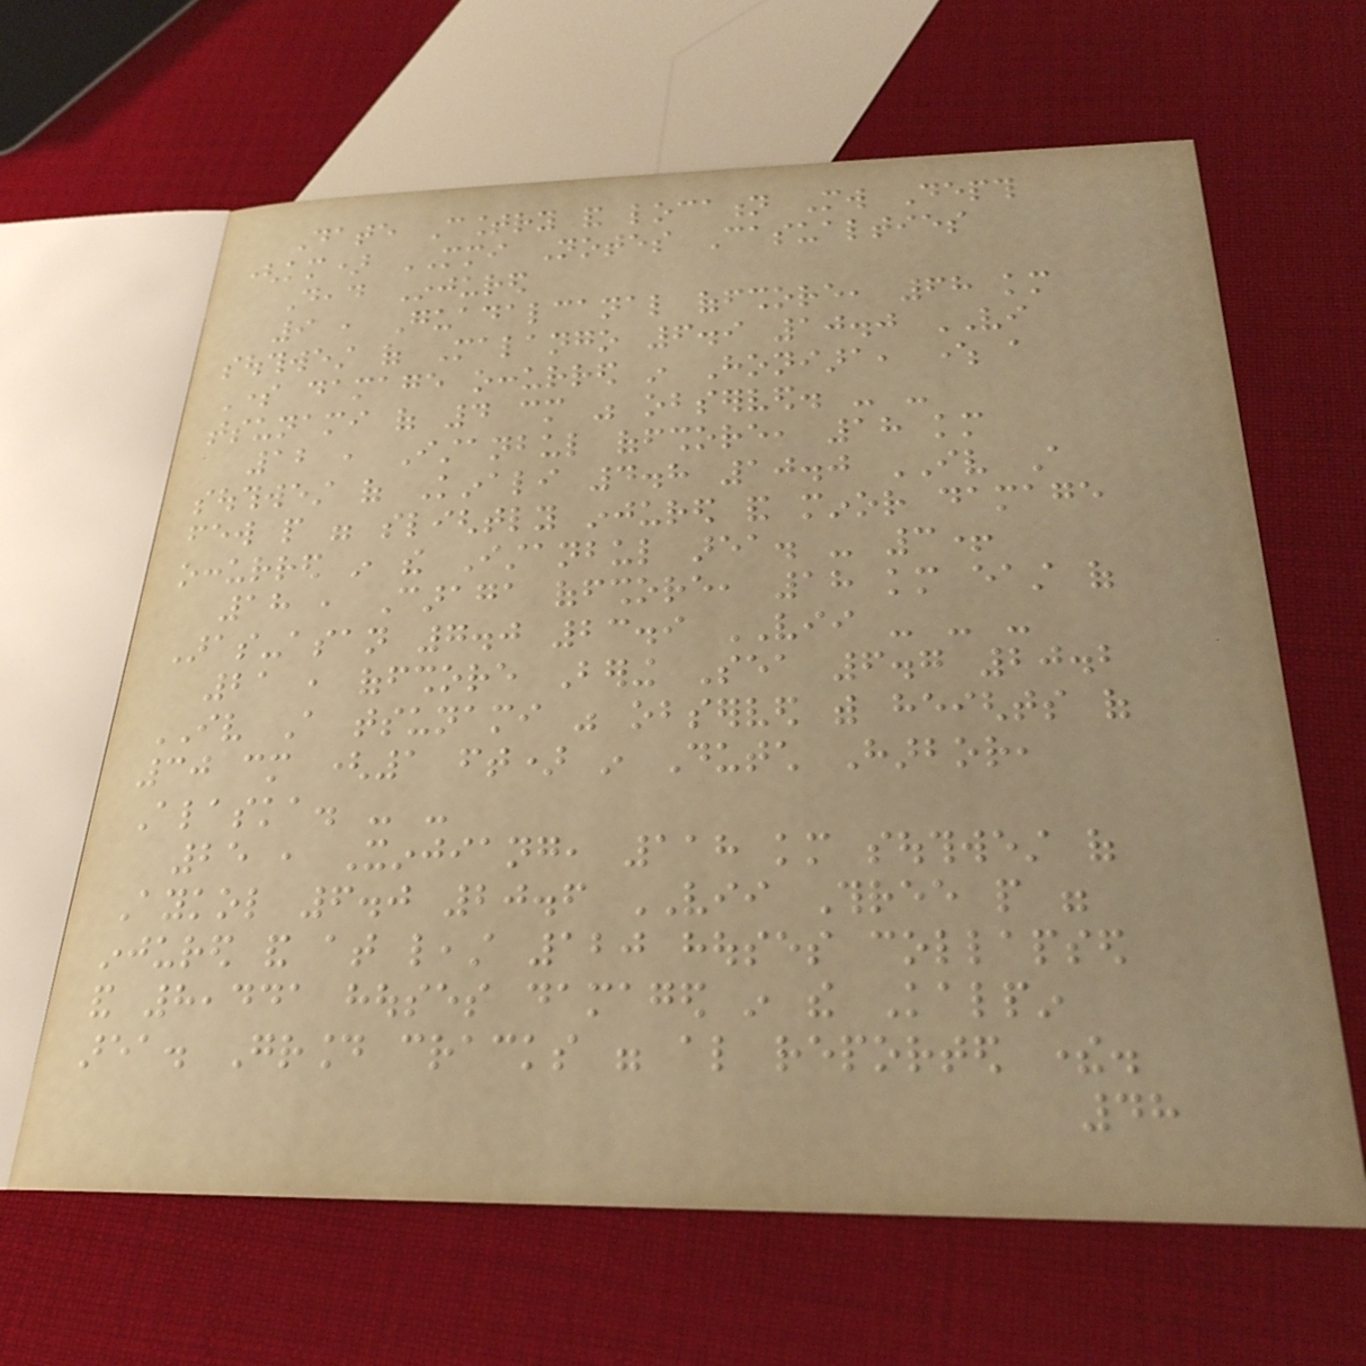Date Country and location Mw Depth
(km) MMI Notes Casualties
Dead Injured
9 , Guadalcanal offshore, 68 km
southwest of Malango 6.9 10.0 VI
Some damage occurred in Honiara, where a
tsunami of 4 cm was observed. - -
12 , Istanbul offshore, 18 km
southwest of Kinali 4.8 10.0 IV A
few people were slightly injured and minor damage
occurred in the Istanbul area. - 3+
18 , Caraga offshore, 18 km east of
Aras-asan 7.0 23.9 VII - - -
21 , offshore Bering Sea 6.7 20.2
IV A tsunami was observed with heights of
30 cm (1 ft) in Dutch Harbor,
Alaska. - -
25 , Xinjiang, 118 km southwest of
Aykol 6.0 20.6 VII Three people were
injured and at least 120 houses collapsed
and 8,441 houses damaged in the Kalpin
area. Ground cracks were also reported there.
48
